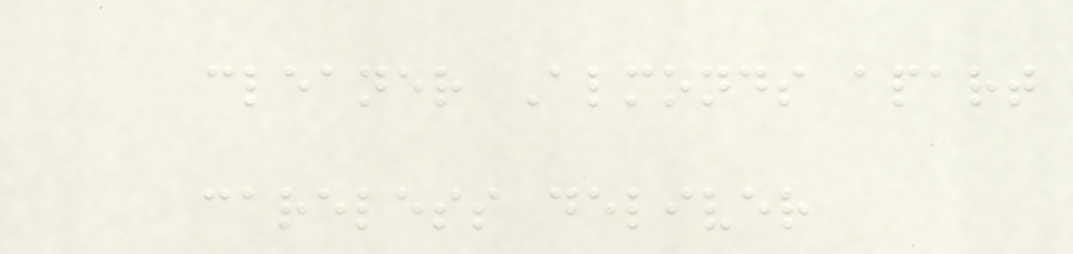cleaner Almonds apart
careless deliver
